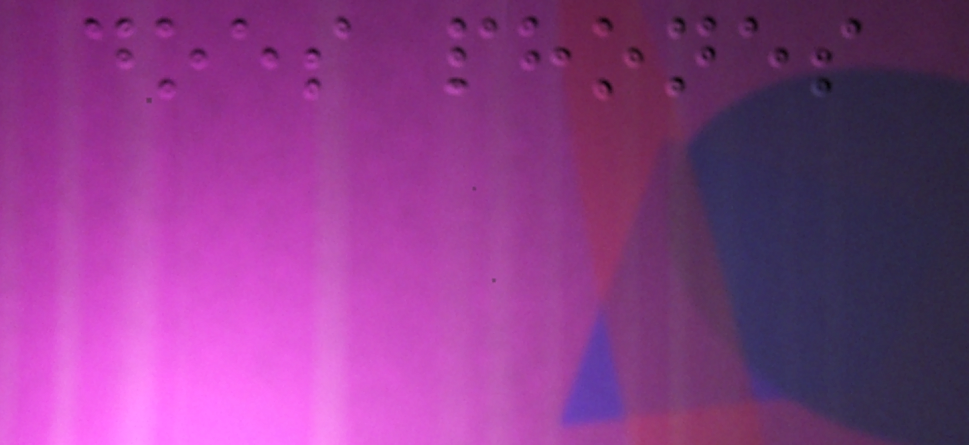does phones
